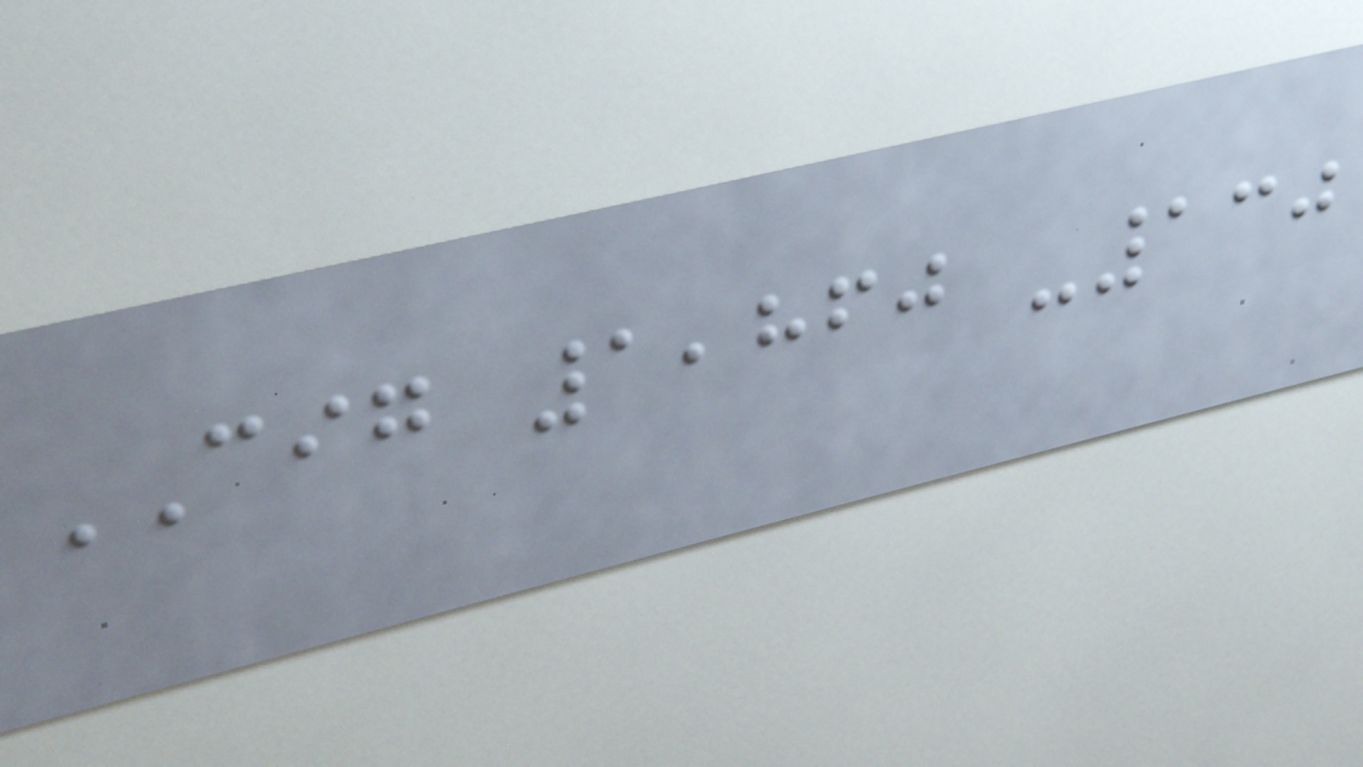CIG 1,860 -130
